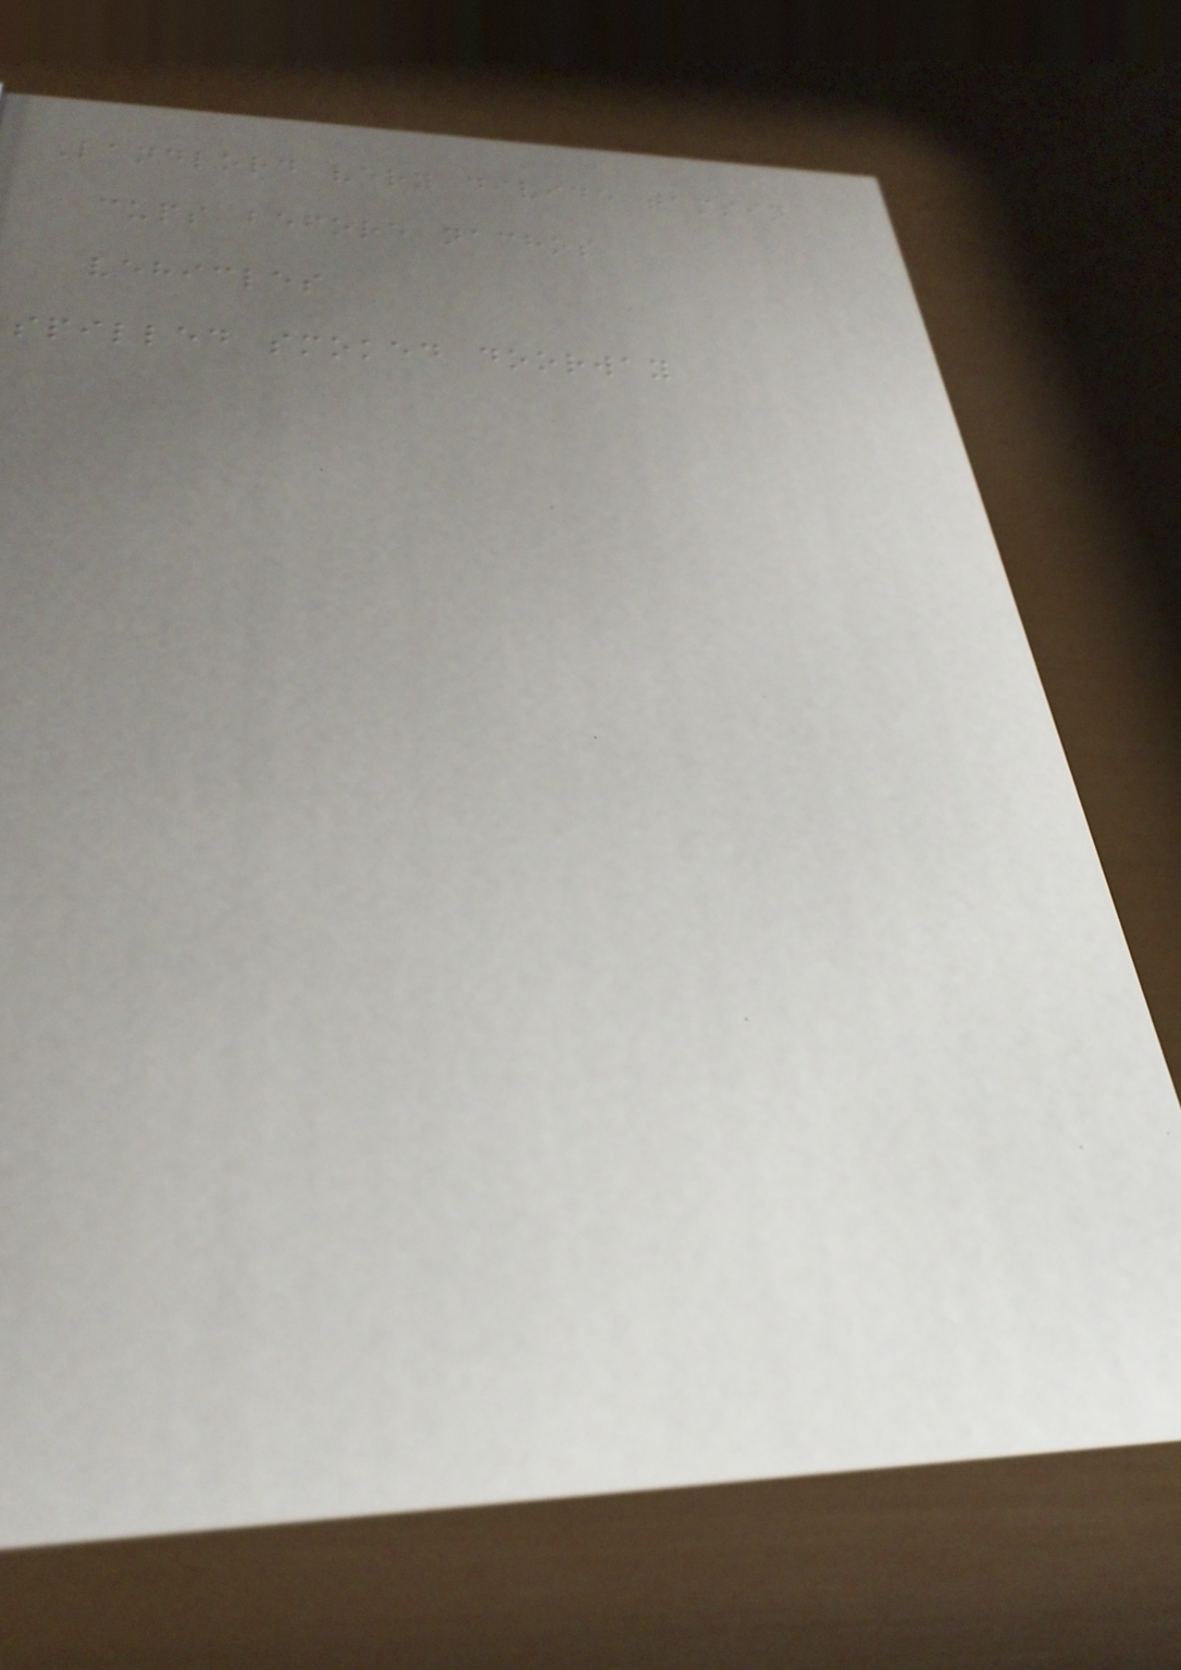Landlord very divide tamsin
cups before nachos
vehicles
spilled smoked doorway
